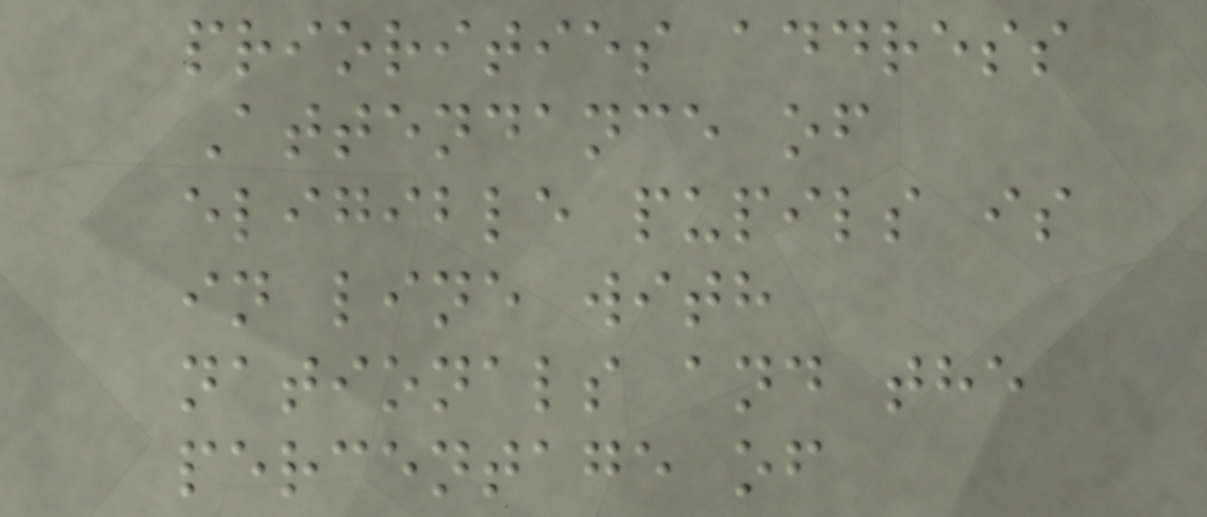priorities address
Attendance of
eligible pupils is
in line with
nationals and the
percentage of
